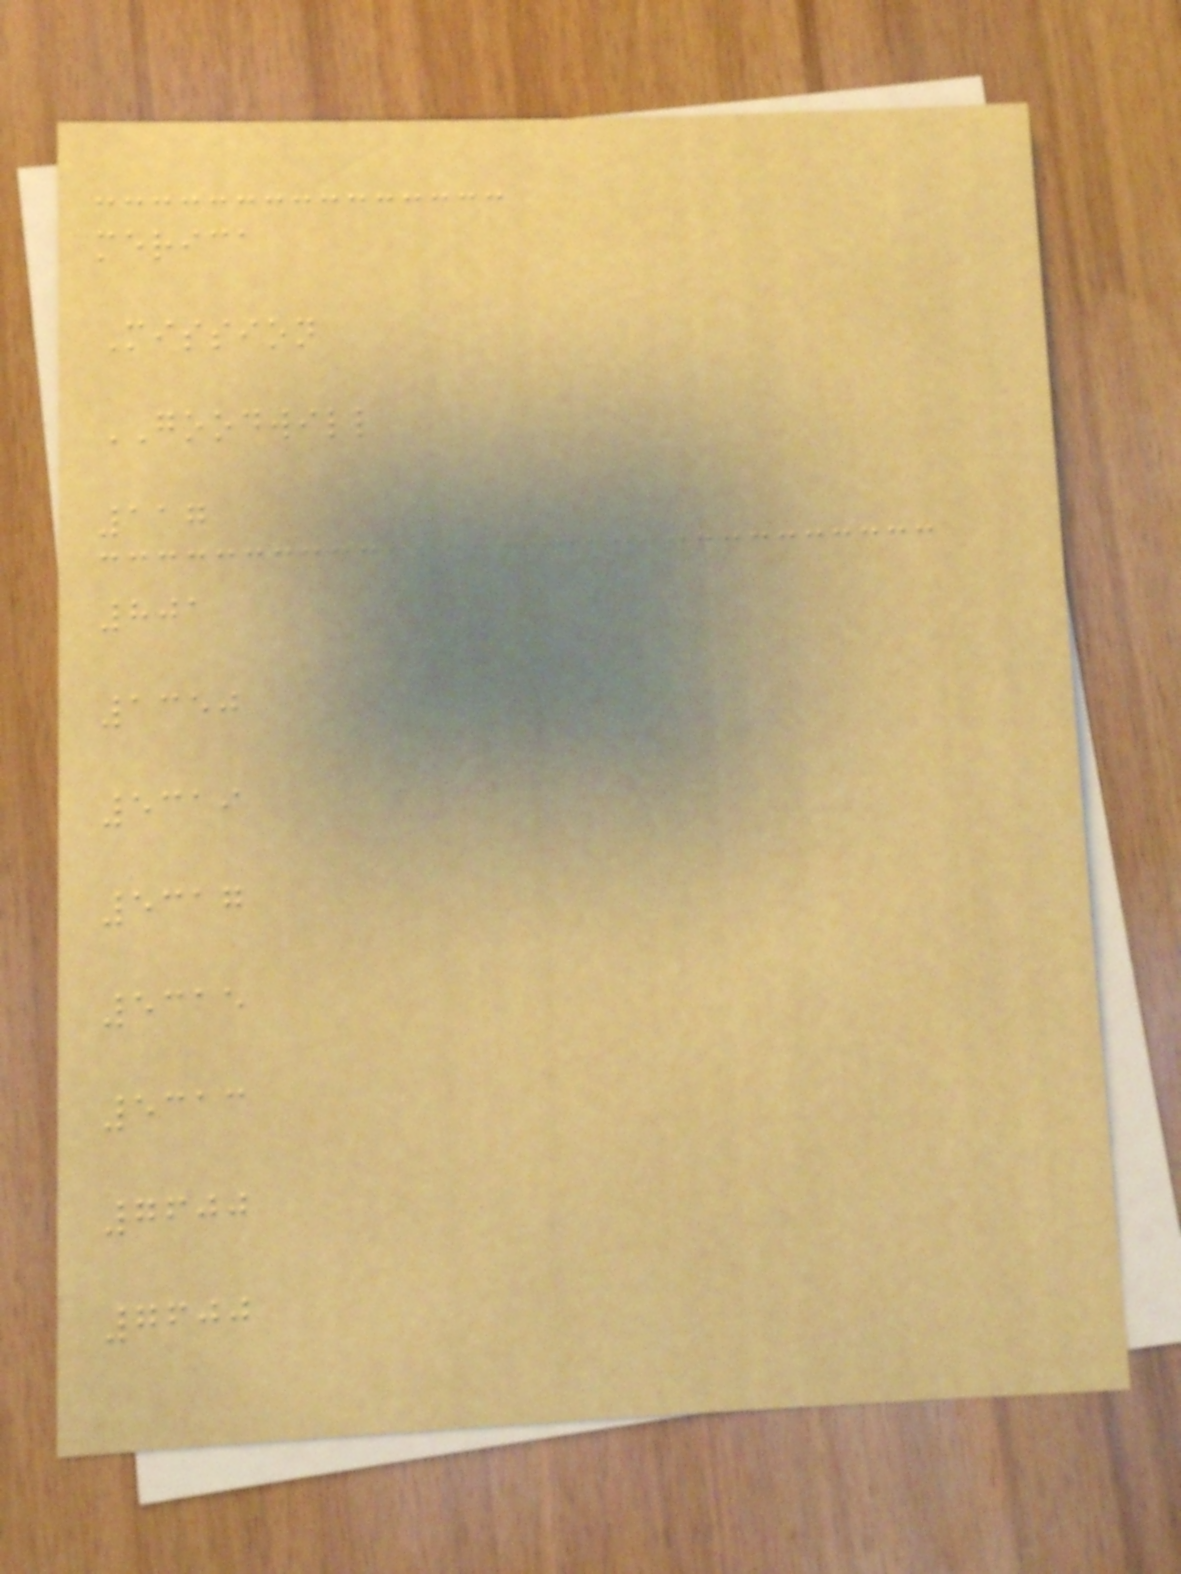merica
Mission
GOODWILL
117
801
1350
5319
5317
5315
5313
7600
7600
